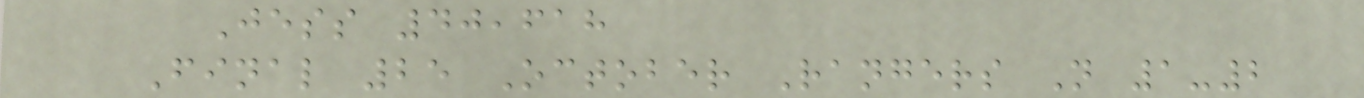Jess 40,618
Final 25 October Rangers N 1-2
